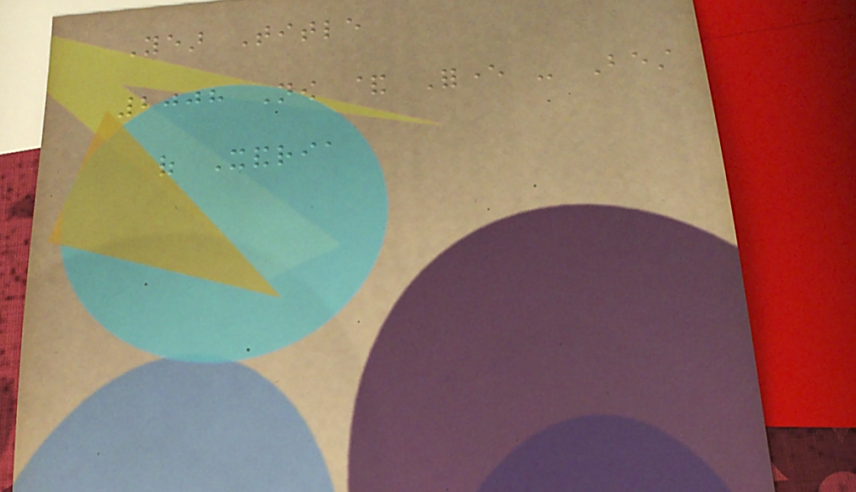Year Title
2008 Now & Forever - Best
of Xandria
